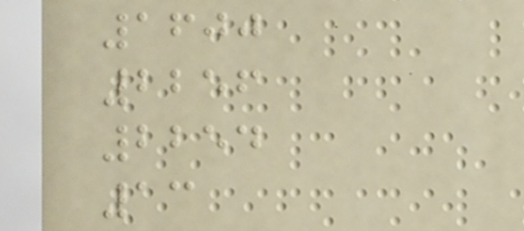1600
2256
2254
13
